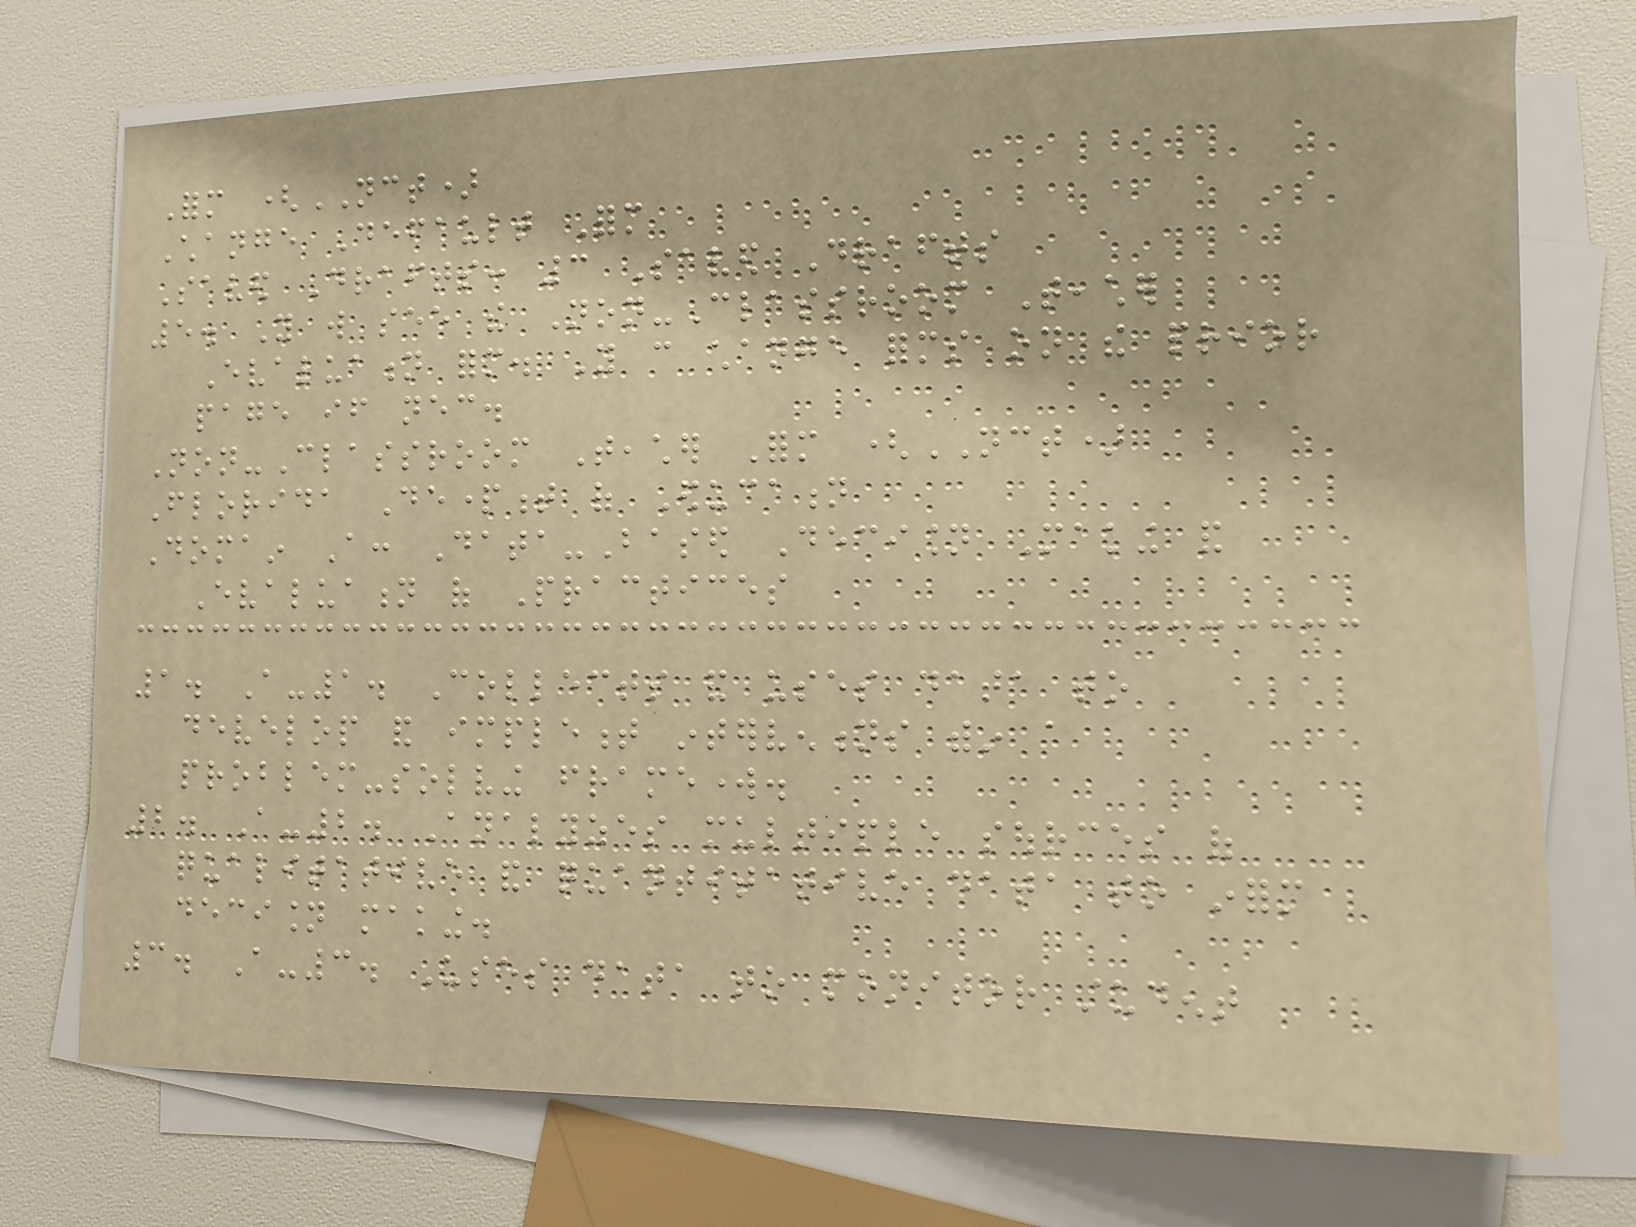Form (NCT)
Change Default Form
Saved Drafts: 3 Saved Drafts
5. You will see the Non-Classroom Teacher
Evaluation form. You can change forms on the prior
page if necessary.
Non-Classroom Teacher Form (NCT)
Florida Department of Education
Domain A: Data-Based Decision Making and
Evaluation of Practices
1. A-1. Collects and uses data to
develop and implement interventions within a
problem-solving framework.
2. A-2. Analyzes multiple sources of
qualitative and quantitative data to inform
decision making.
3. A-3. Uses data to monitor student
